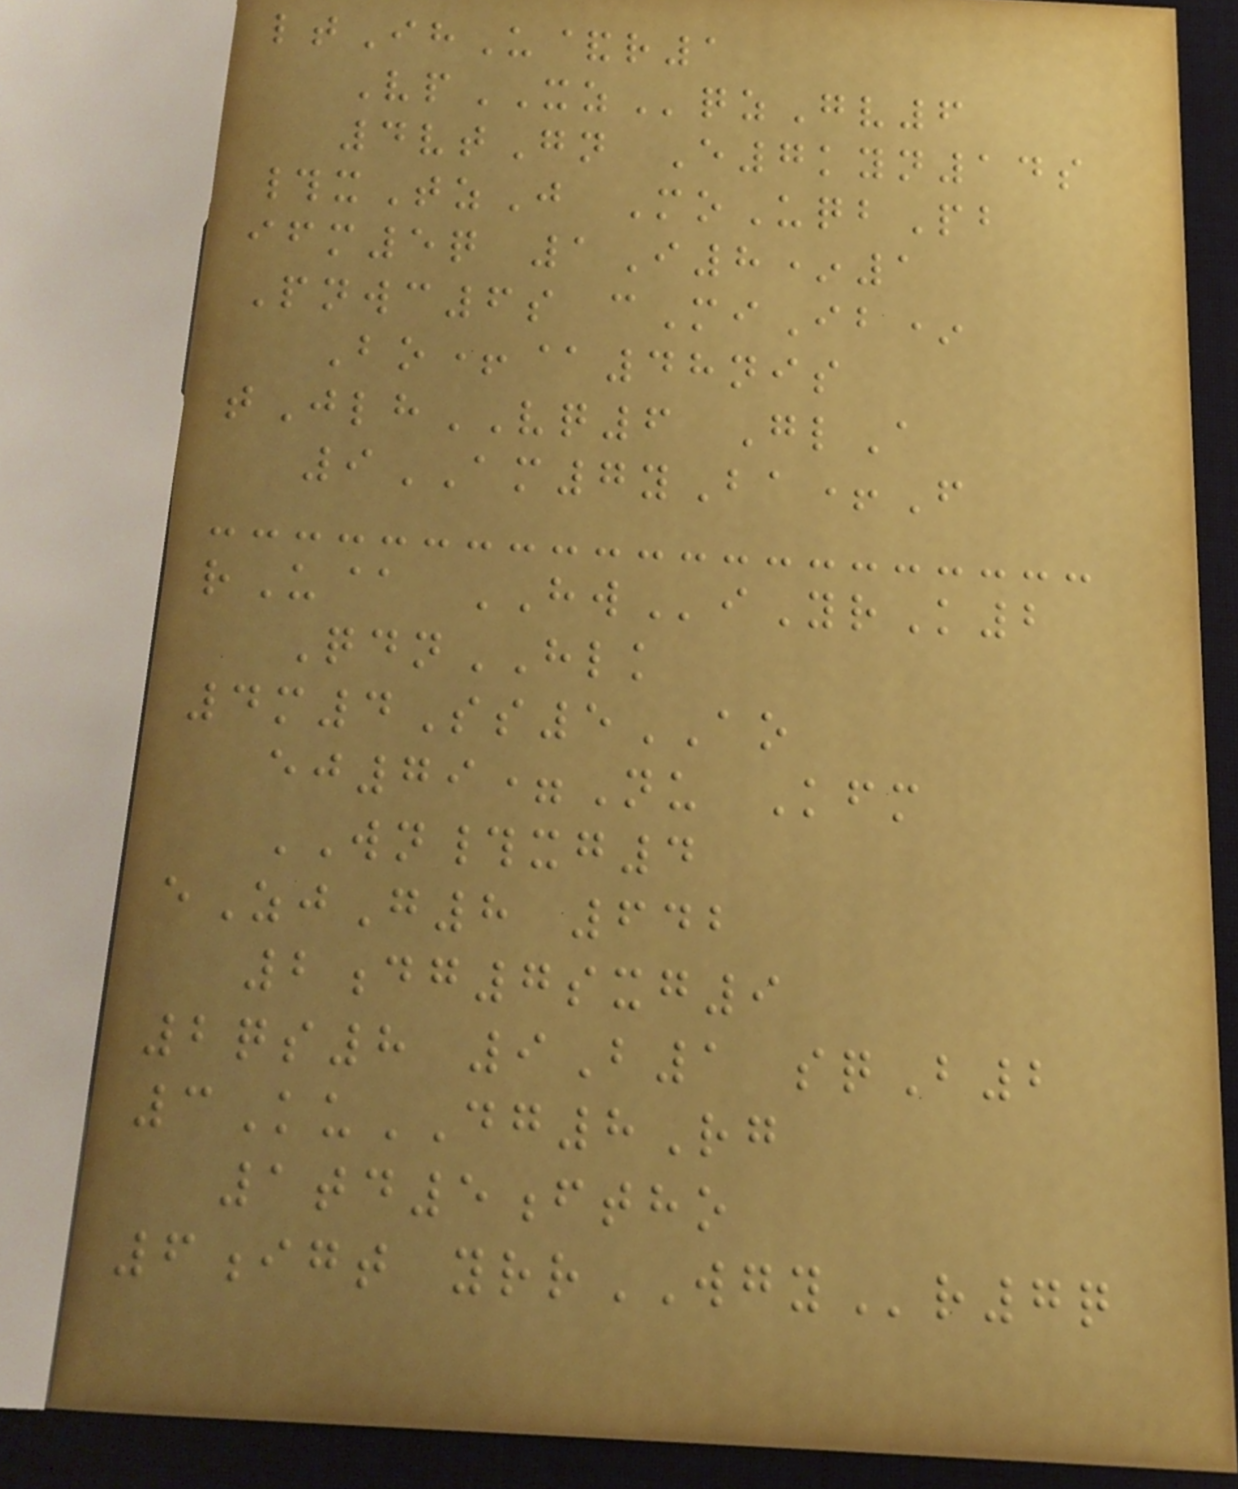ltIhU&r1
VpXZqzGv6
4vtGn E7kyn14s
#xTzJ MoUqbPb
ifm5q 1I8*1
Pnwc6s cMiIb*
Bo+@48nis
tJlhVQ6 GlA
9AM7yBa+F
rU@ HWiYrK2
QdnHLK
4m4Ss5AO
ej79=Nu Kfm
WN#xg4
eZjG8 642
2dg7sxg9
2qs8 9B1 sqB2
3KuDG8Rg
1td5ftho
6igt yrrWGYr7q
